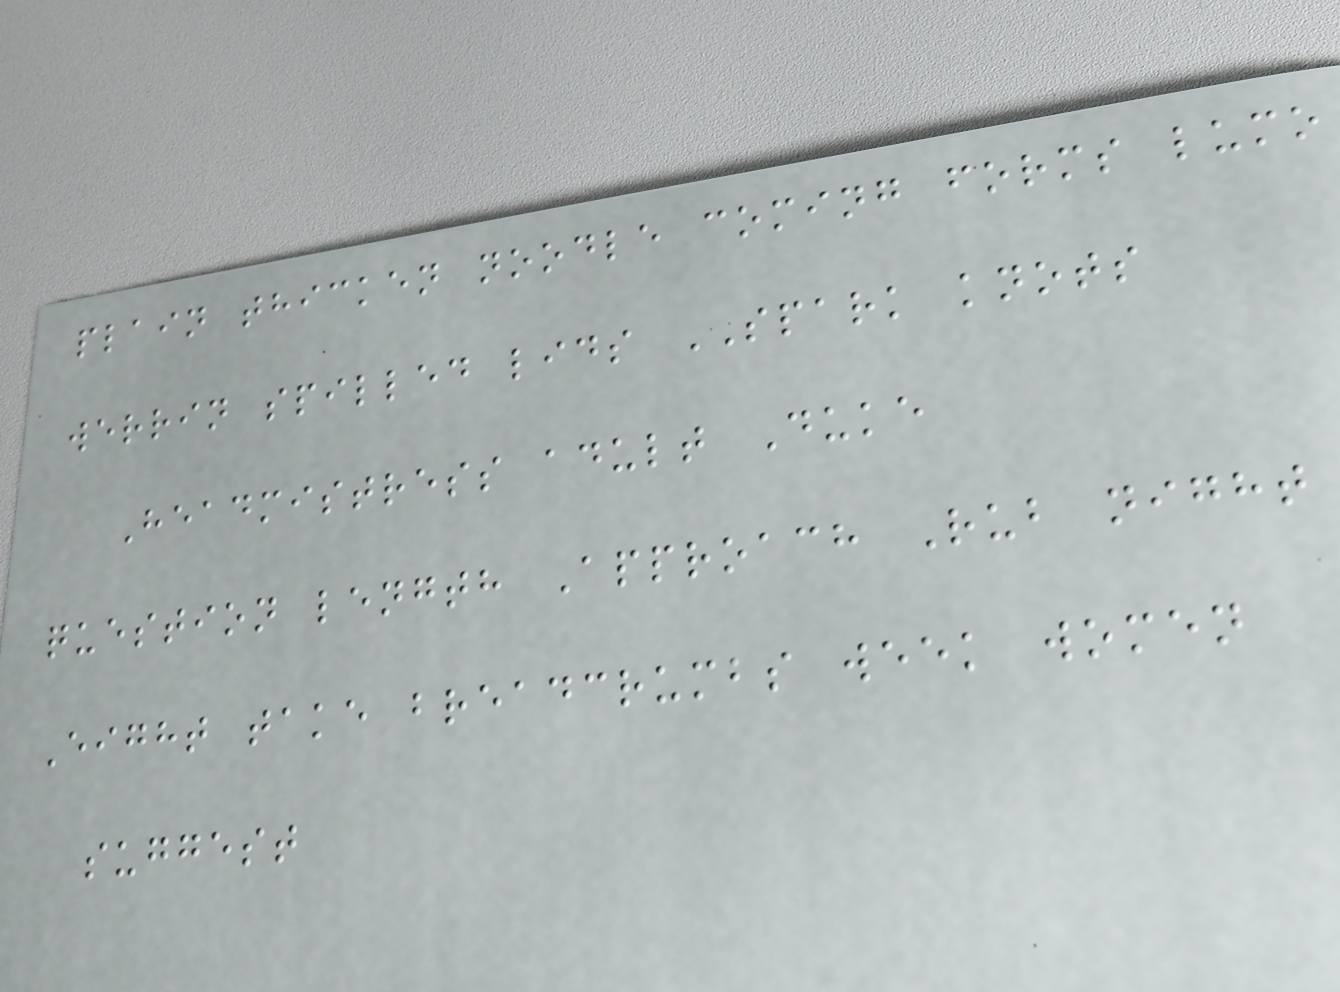plain thicken noodle coming forms lumo
werrin spilled lids SPARK knots
Headmistress adult Duke
question length Approach Rub night
Eight take breadcrumbs week women
suggest
